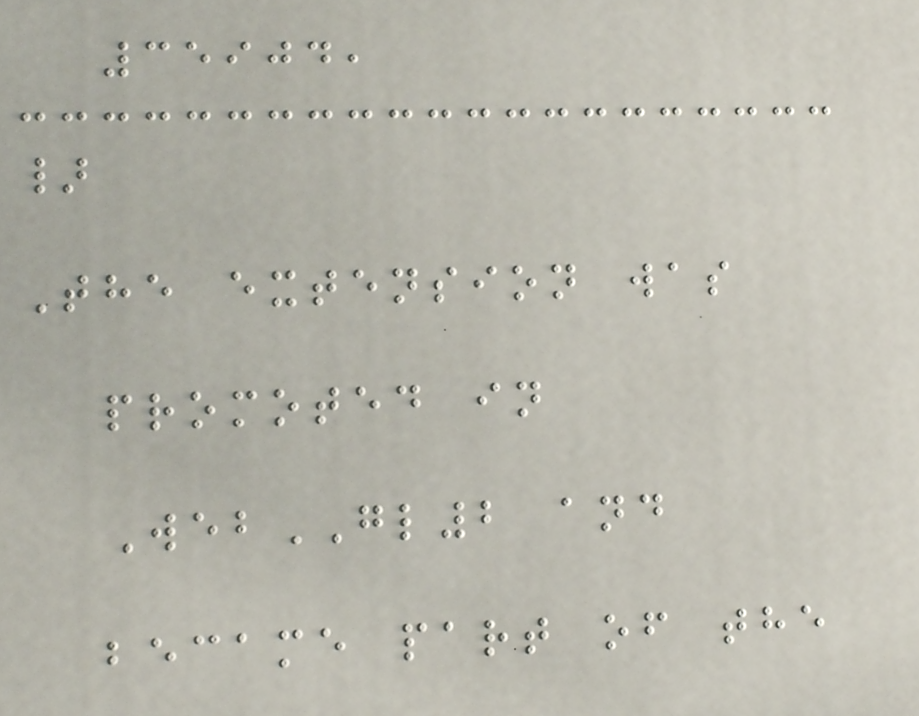35904,
}
The extension was
promoted in
WebGL2 and
became part of the
